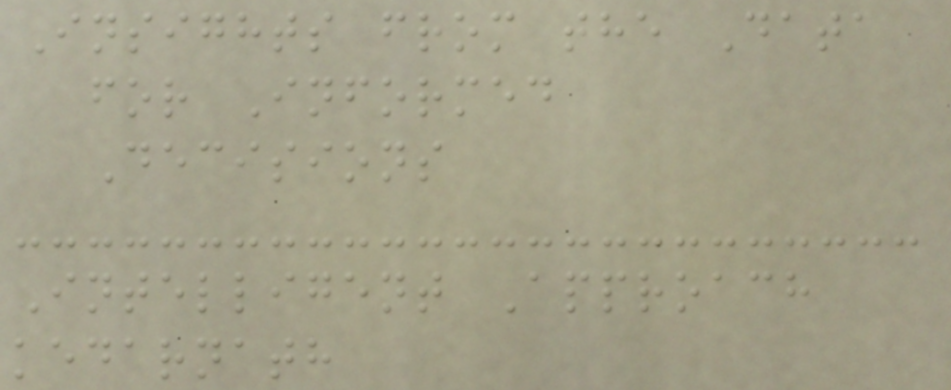Insights from the Data
for Informed
Decisions
Intelligent Approach
kedarnath
